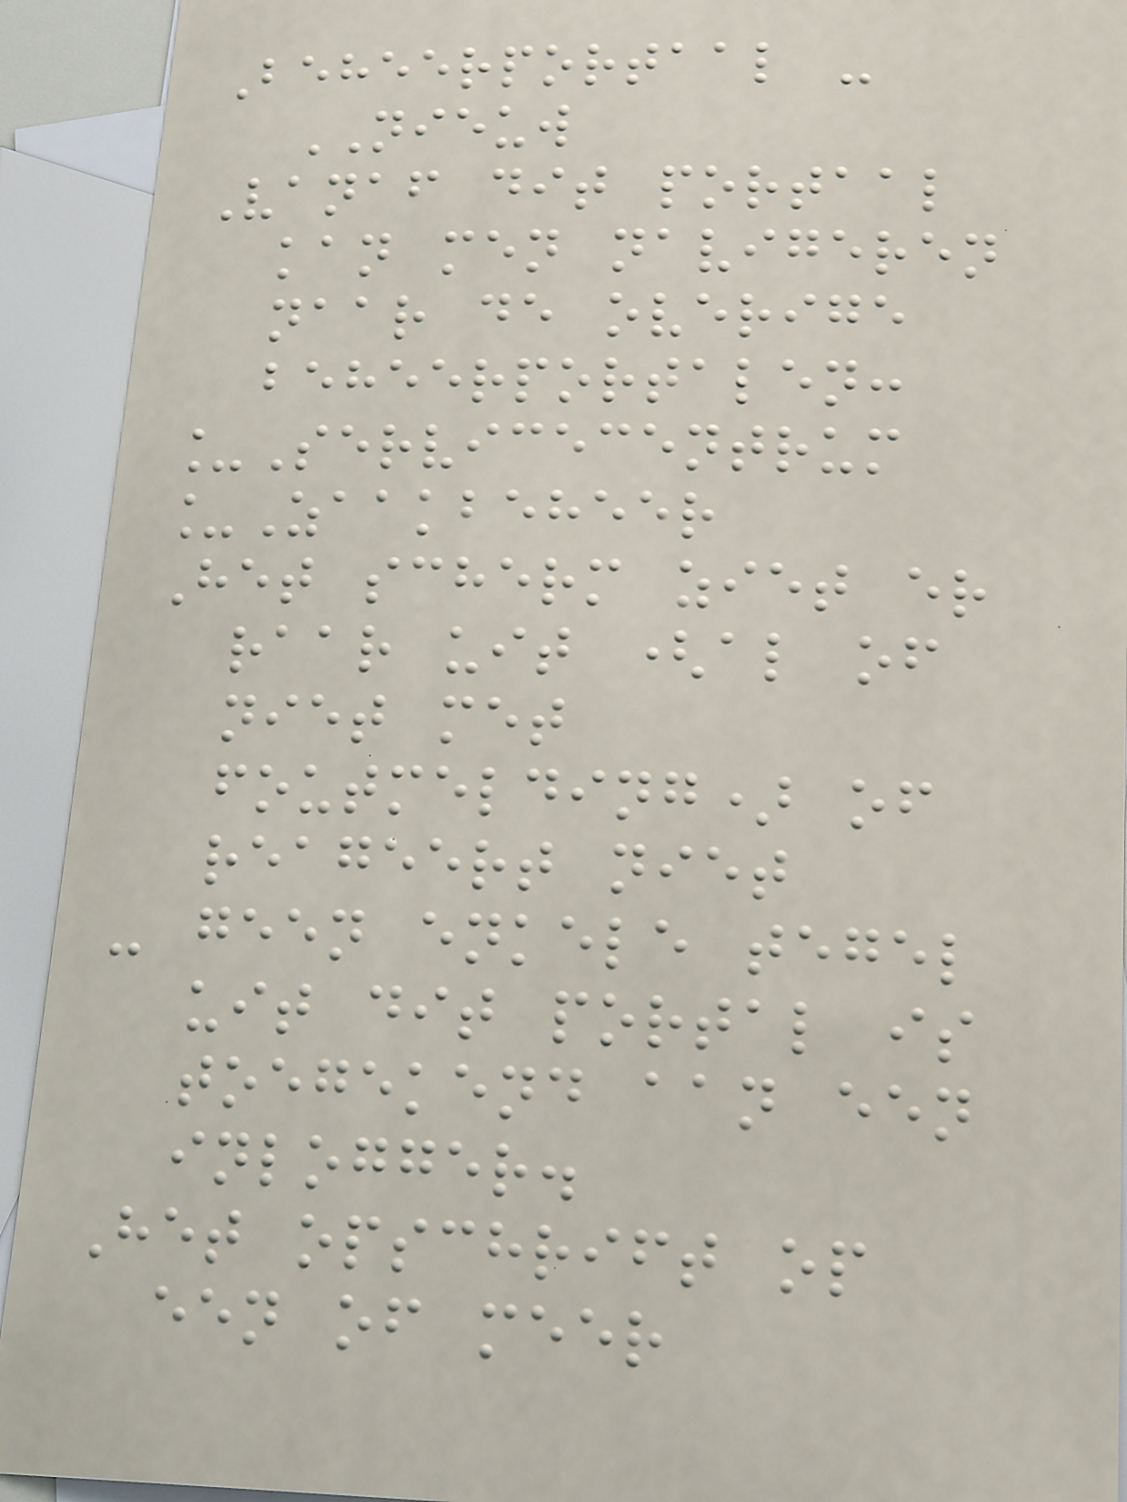Beheerportaal -
NIEUW
Vanaf dit portaal
kan men navigeren
naar de overige
beheerportalen:
_Servicecentrum
_Zaakbeheer
Het scherm ziet er
raar uit (al of
niet met
foutmelding) of
reageert niet
- geen enkele tegel
uit dit portal is
toegekend aan een
inlogger.
Het opschrift op
een of meer
